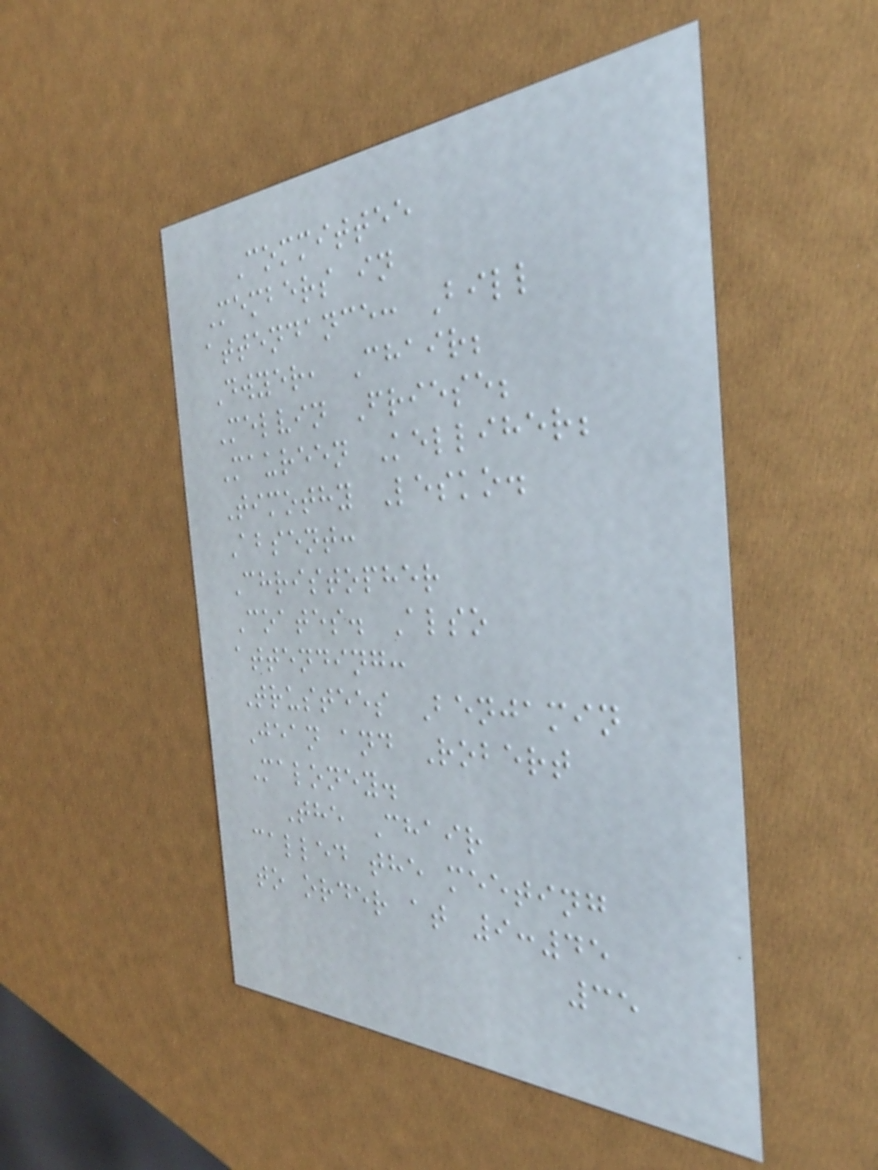Committee
Members in
attendance: Bill
Dwyer, Chair;
Melvin Friese;
Maureen Kelliher;
Timothy Lesko.
Absent:
Christopher
Coates. Also
attending:
Trustees Benjamin
Jean and Robert
Maloney.
The Chair
called the meeting
to order at 9:45
35
